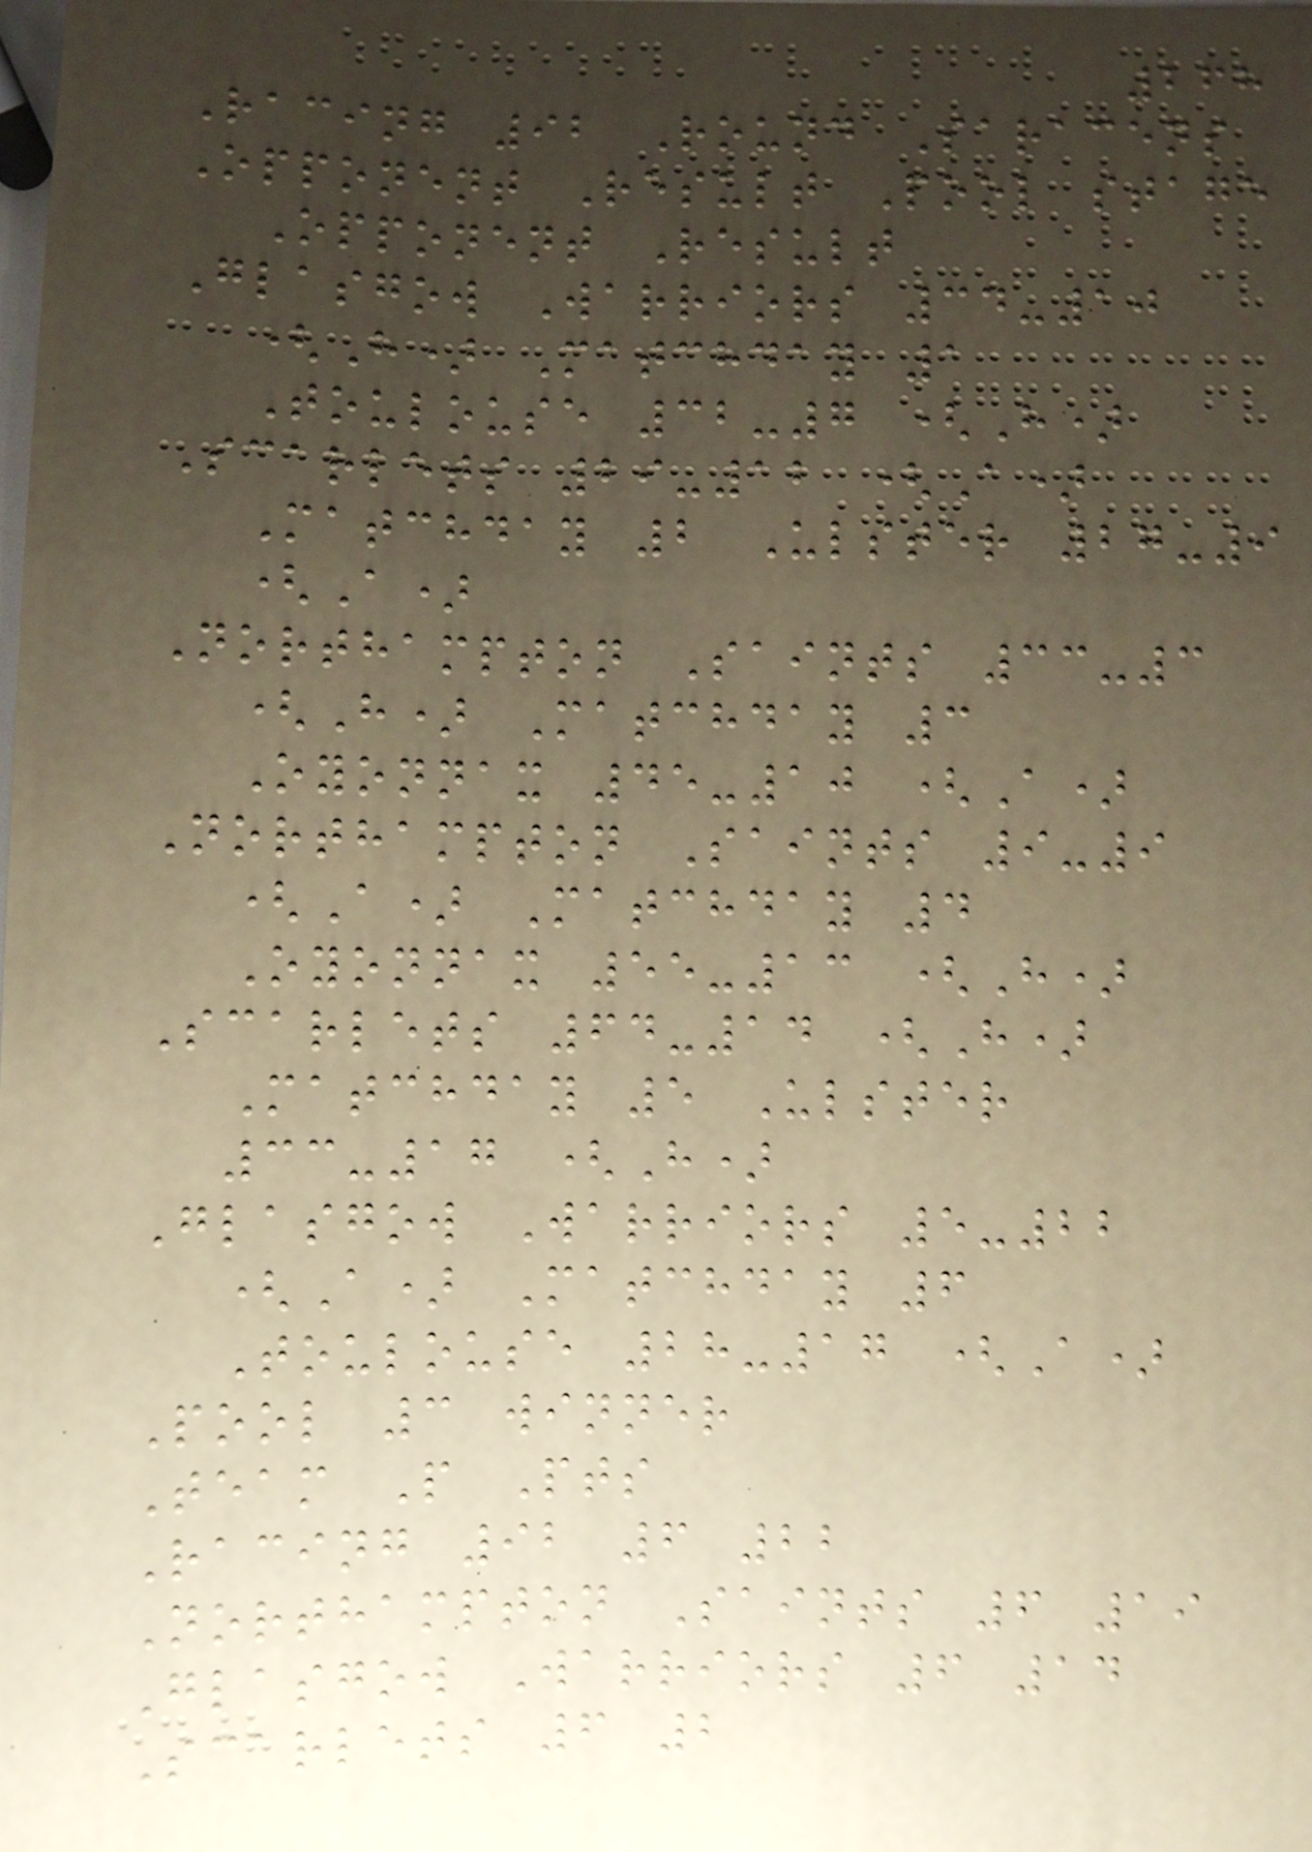268
Racing 92 Round Saracens
Opponent Result Pool stage
Opponent Result
Glasgow Warriors 34-10
(H) Matchday 1
Toulouse 32-7 (H)
Scarlets 29-12 (A)
Matchday 2 Ulster 27-9
(A)
Northampton Saints 33-3
(H) Matchday 3
Oyonnax 45-10 (A)
Northampton Saints 9-9
(A) Matchday 4
Oyonnax 55-13 (H)
Scarlets 64-14 (H)
Matchday 5 Ulster
33-17 (H)
Glasgow Warriors 5-22
(A) Matchday 6
Toulouse 28-17 (A)
Pool 3 winner
Team P Pts
Racing 92 6 22
Northampton Saints 6 19
Glasgow Warriors 6 14
Scarlets 6 2
